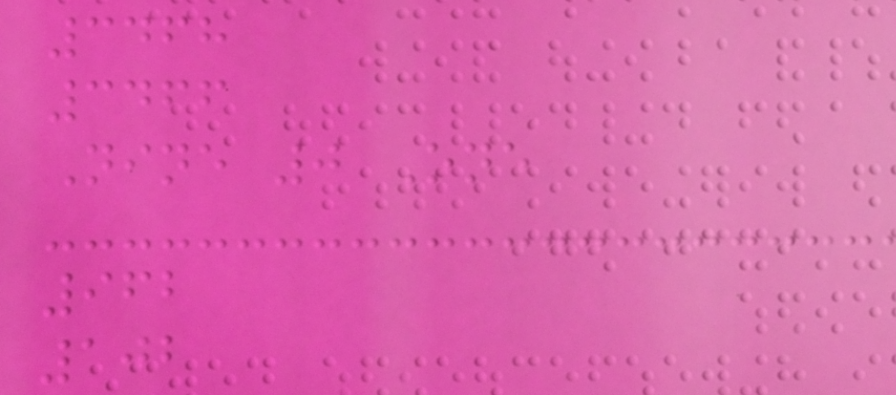3468
3466
Nine 0 One
962
102
